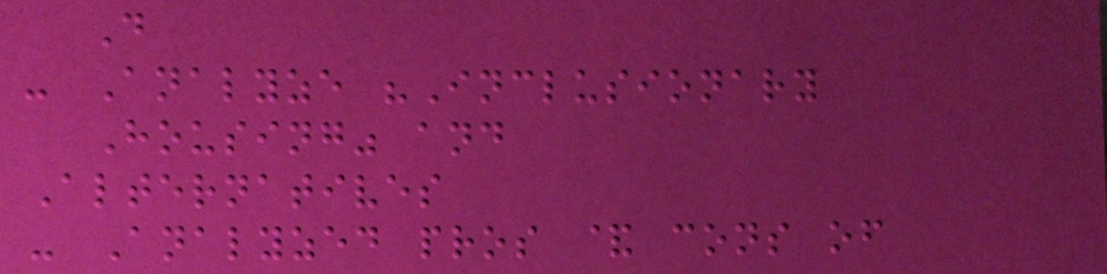D
- Analyze "Inclusionary
Housing" and
Alternatives
- Analyzed pros & cons of
